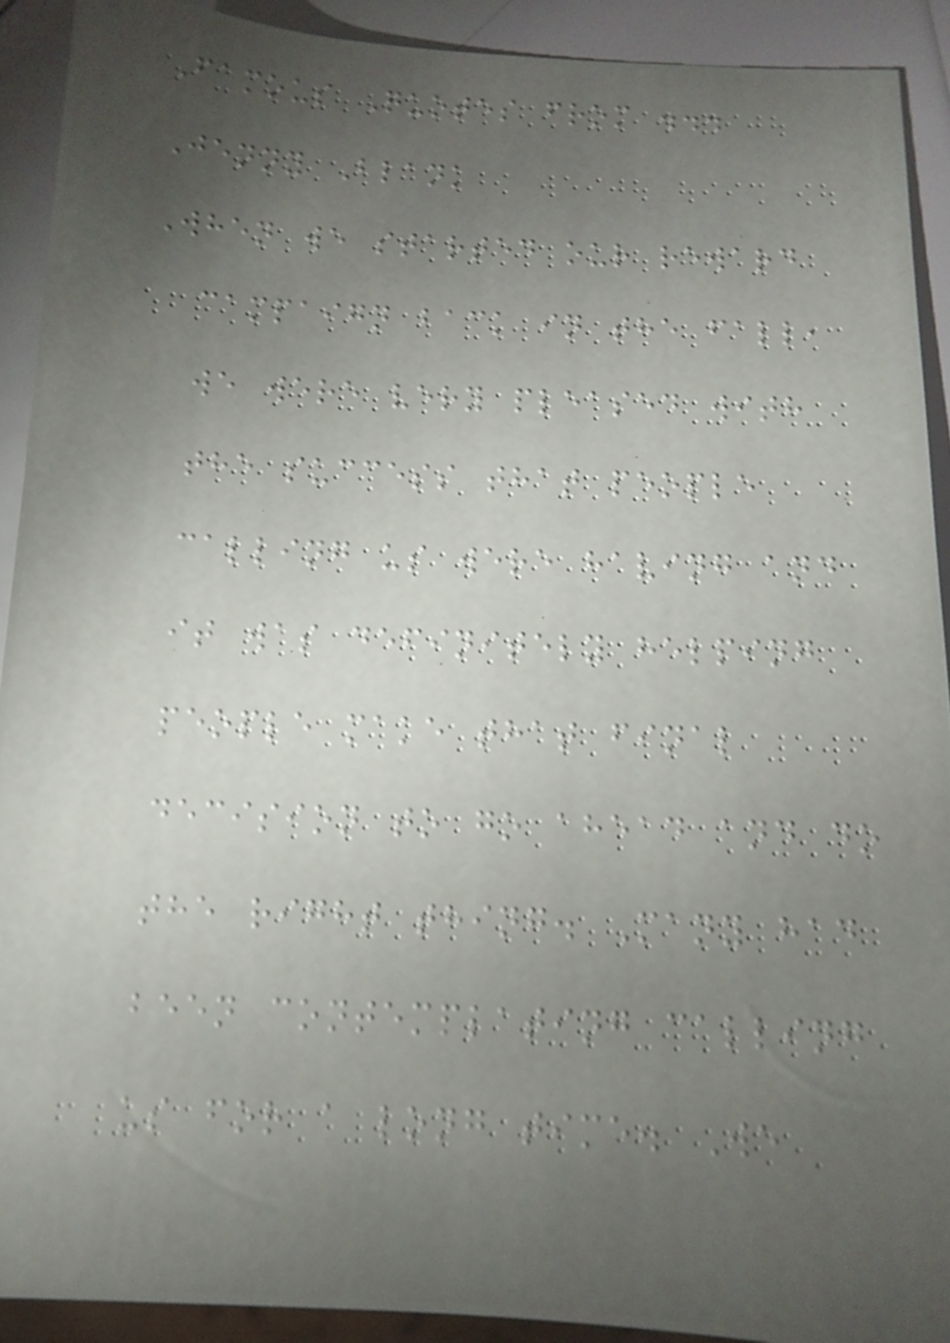Famous Quotes from ...
Jenny Blank
When we started our reward
campaign back in the fall,
we were very pleased with
the success that people
calling us were having and
it was definitely helping
people make that final
decision to go ahead and do
the right thing. Many had
been contemplating calling
us for a long time. We
